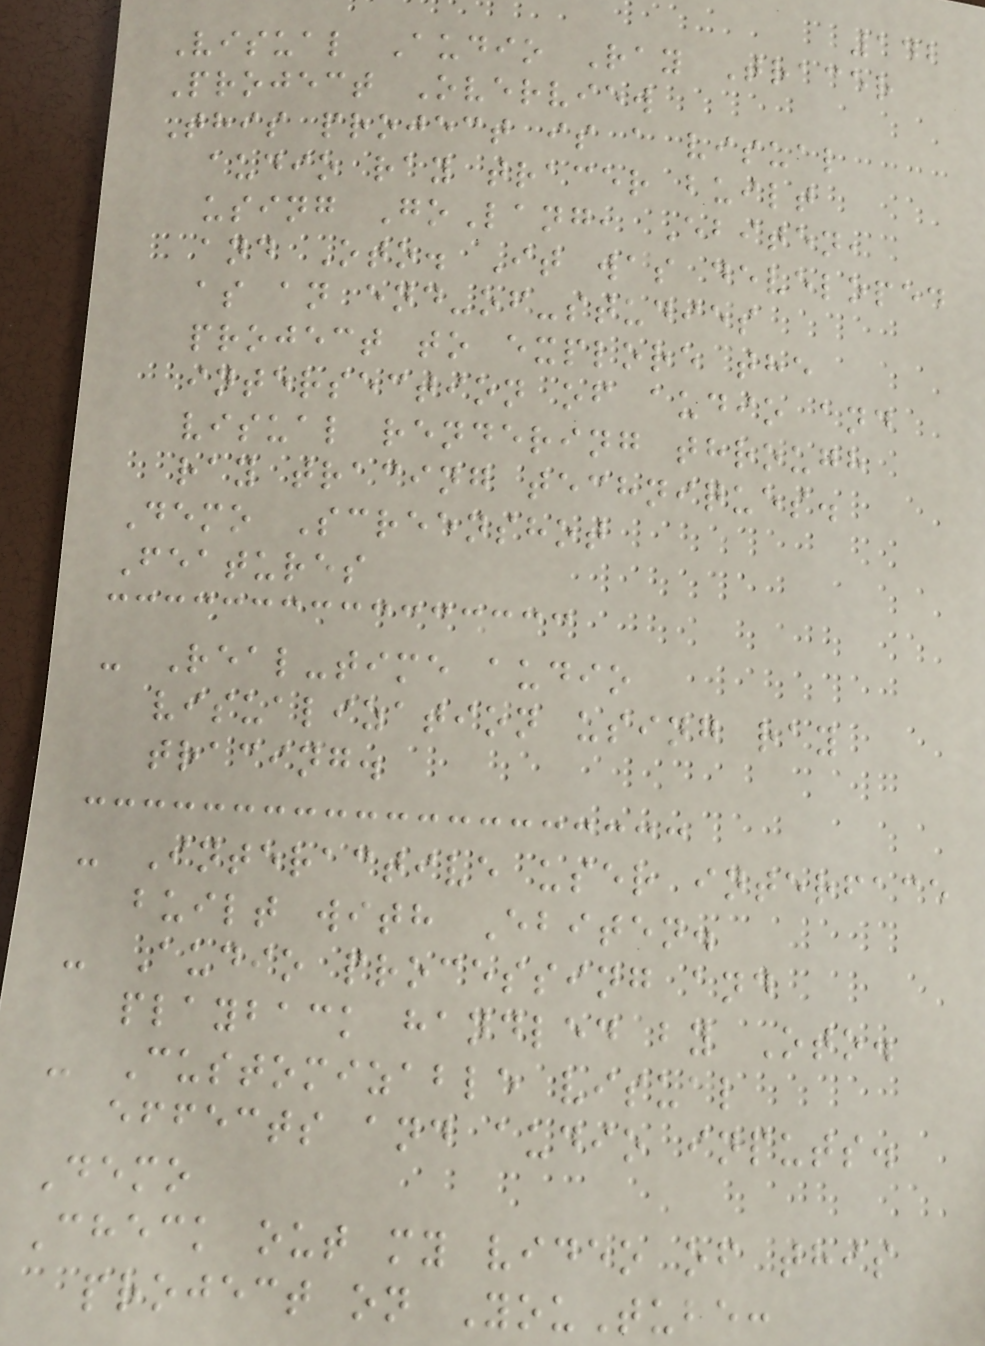142
Visual Audio Ray Tracer
Project Overview
This project is a visual
audio ray tracer built
using GoLang, Ebiten,
and Oto. It was developed
as an end-of-studies
project to explore the
intersection of audio and
visual rendering through
ray tracing techniques.
Demo Screenshot
Features
- Real-time audio
visualization using ray
tracing.
- Interactive user interface
built with Ebiten.
- Audio processing and
playback handled by Oto.
- Customizable visual
effects and audio inputs.
Demo
Check out my video of this
project on YouTube:
